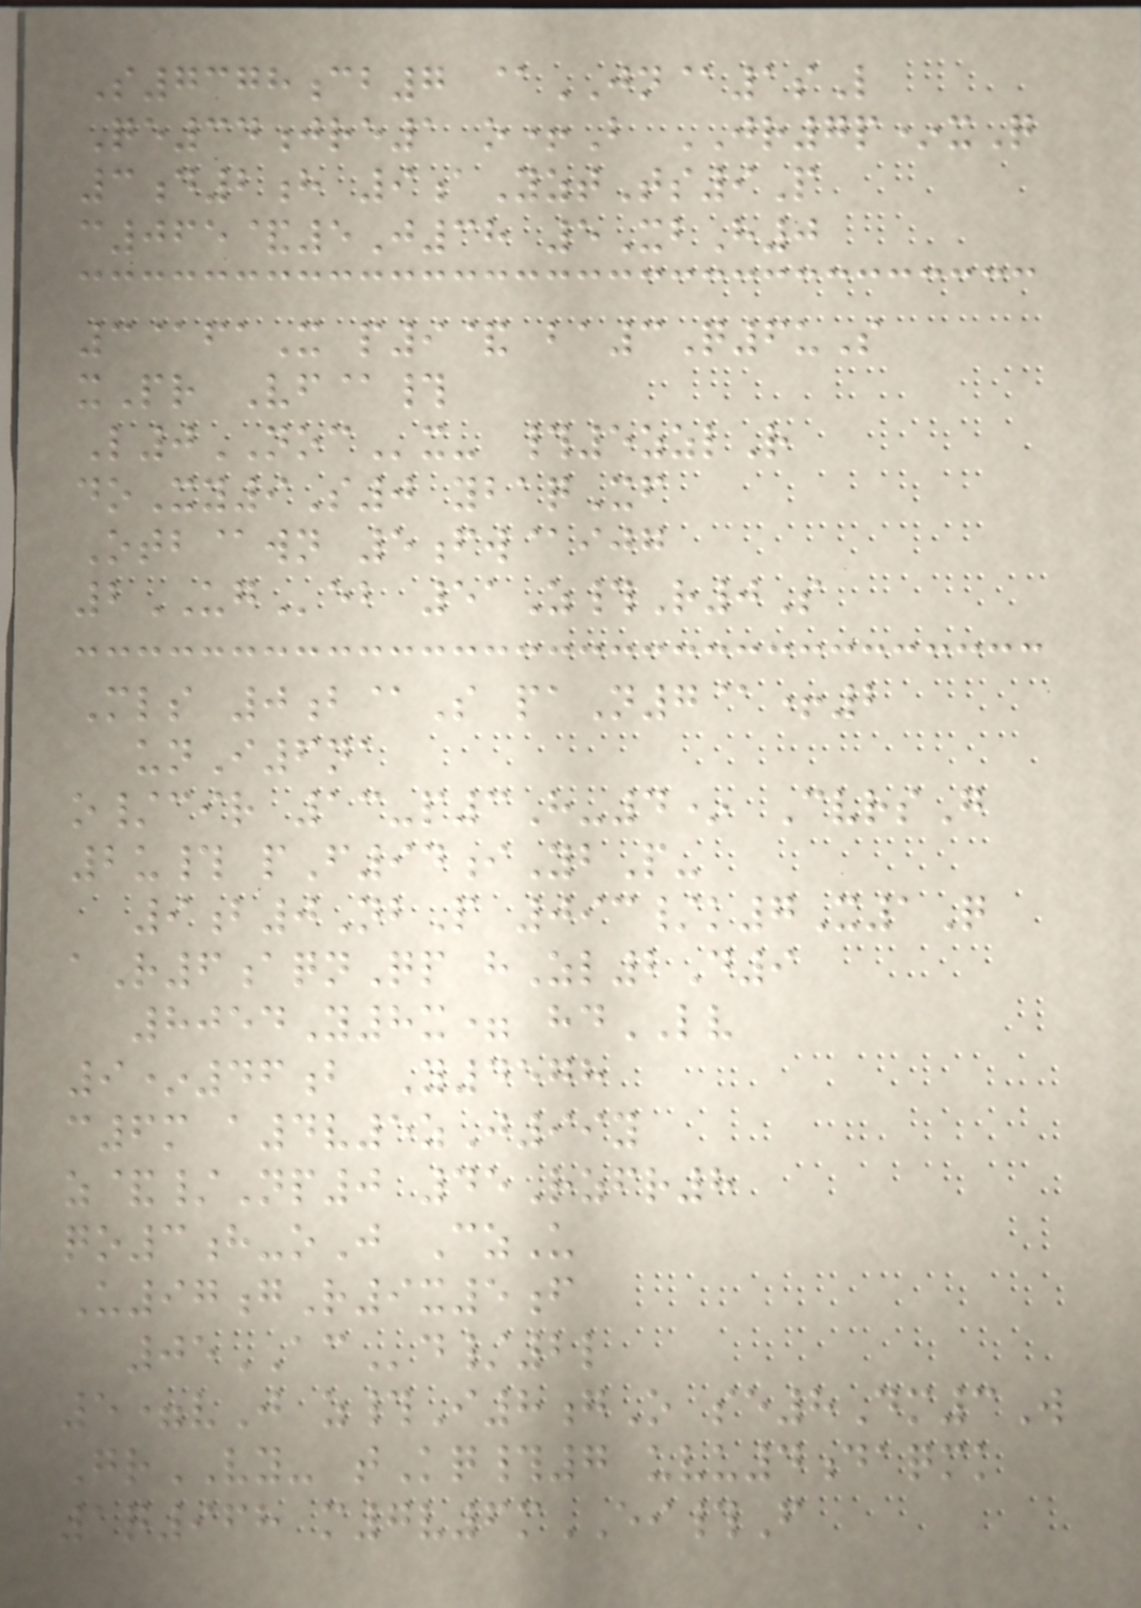S7378cb7 @JN@1sL
Qe34jre1 o+B JR7p*xQ
3d2h 9aYztTs9P
c065&5J38 5XbH0
3@faX p9& ba3Q6uS
xPr Vf@#
L0NOCx- #5zzlR
doXy9S0 ybaqXf
Otb@wn 5fw@ijg
2UGeb 51Z#R0S
Mls 0b@S paN7@+2
unI6na
o/cir 13-p3H-4* CvrsG
2u# pF94iYbP-
9b0NbP 093/k7X1Q
aR6aqnQp hZl2D9
8054Y8x= hdLV
9*46b Y4578
c6m a4v5zJ99y
z&/Np0 45Rzfr8
qo3h-oJ CzU
U97gR9x5f
05ACd/2l
5=vJ z#I8gO se8Dm3W
GrVY- tKq#7 uvu4daqmk
1q968 m7v6mEI#F
